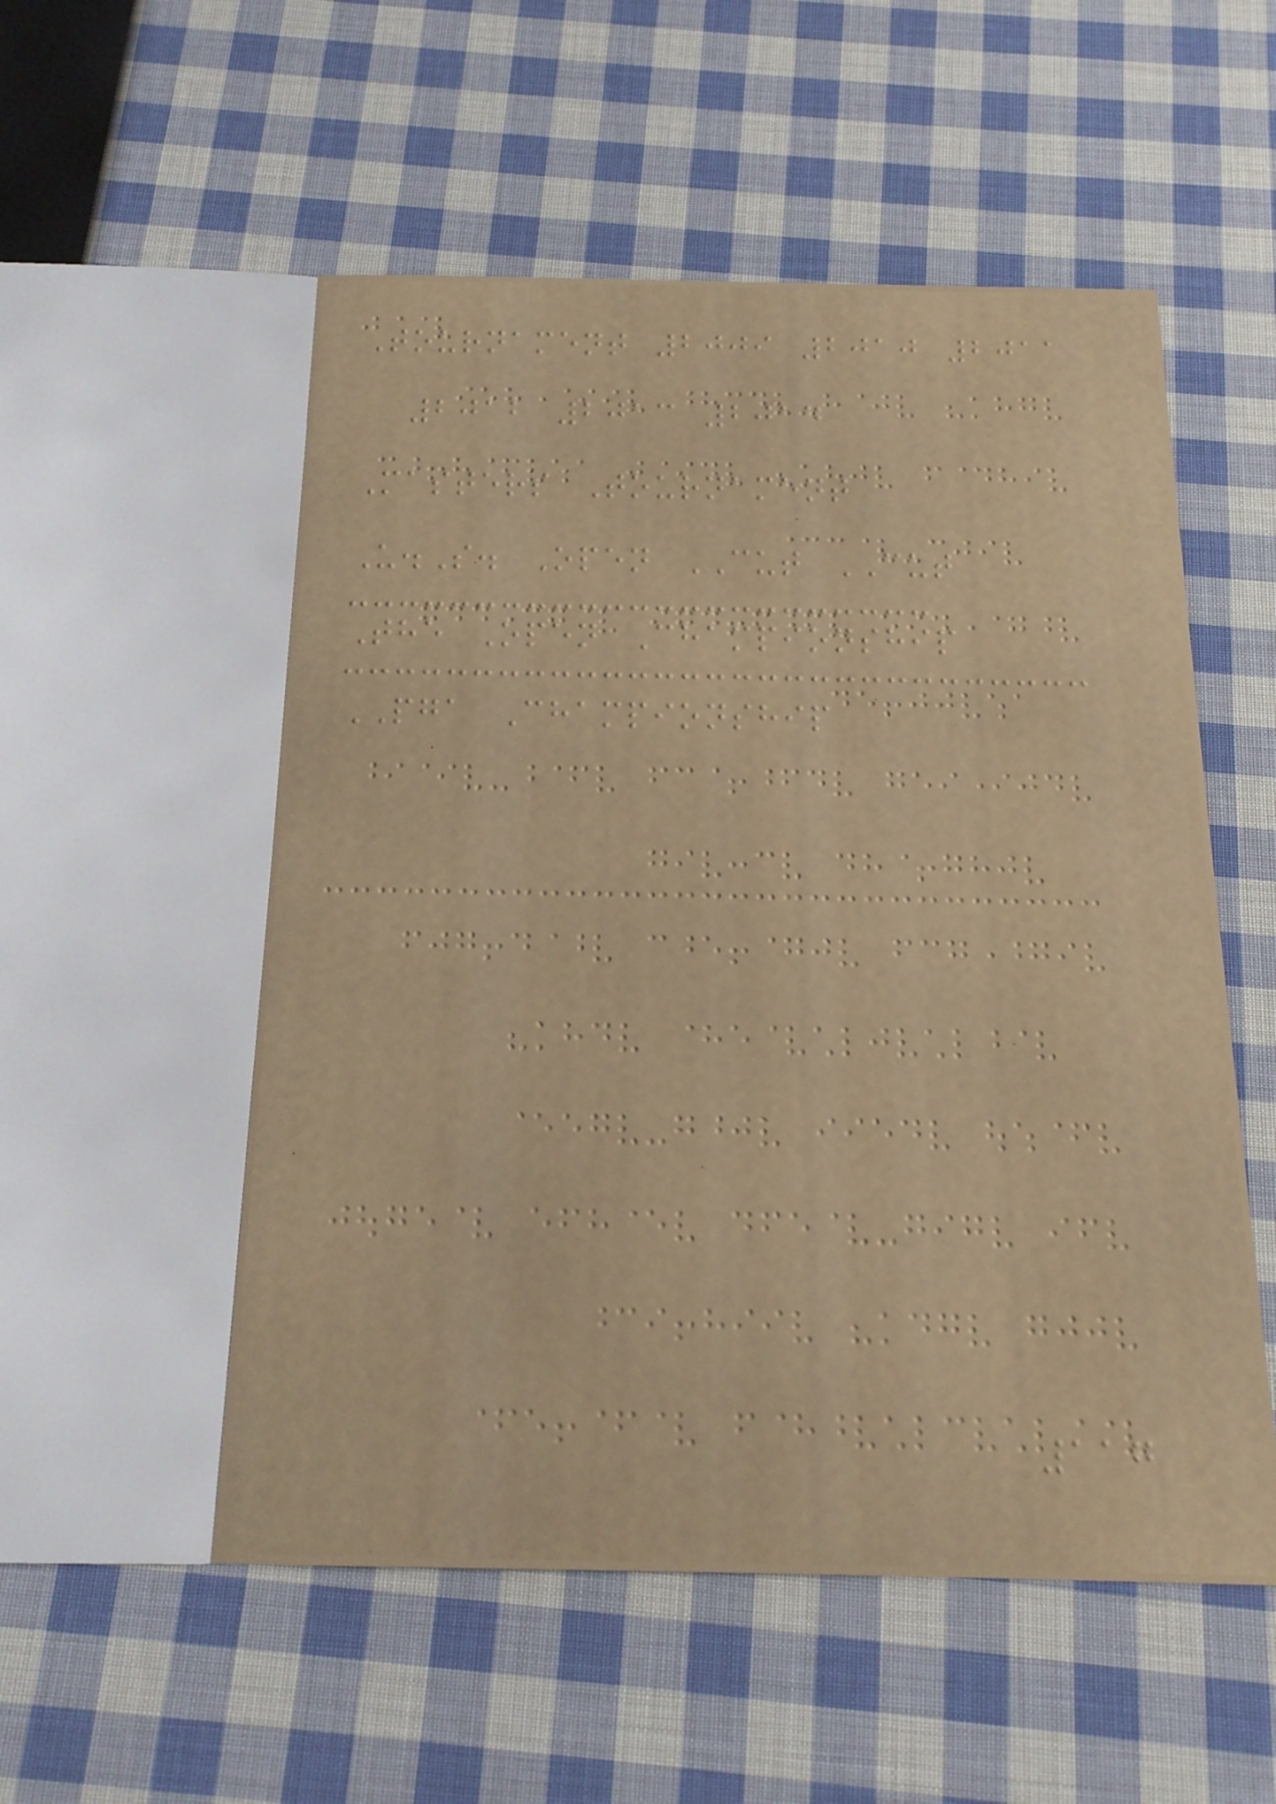Tournament 2009 2010 2011
2012 2013 2014
Masters Tournament
U.S. Open CUT CUT
The Open Championship
PGA Championship
117
